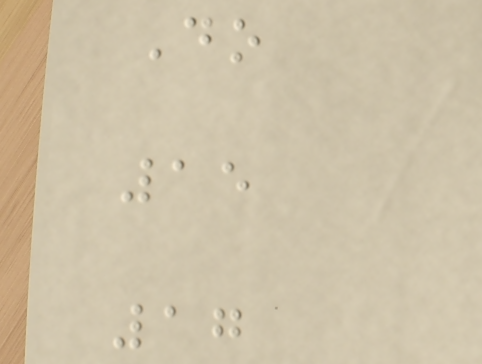Do
15
17
